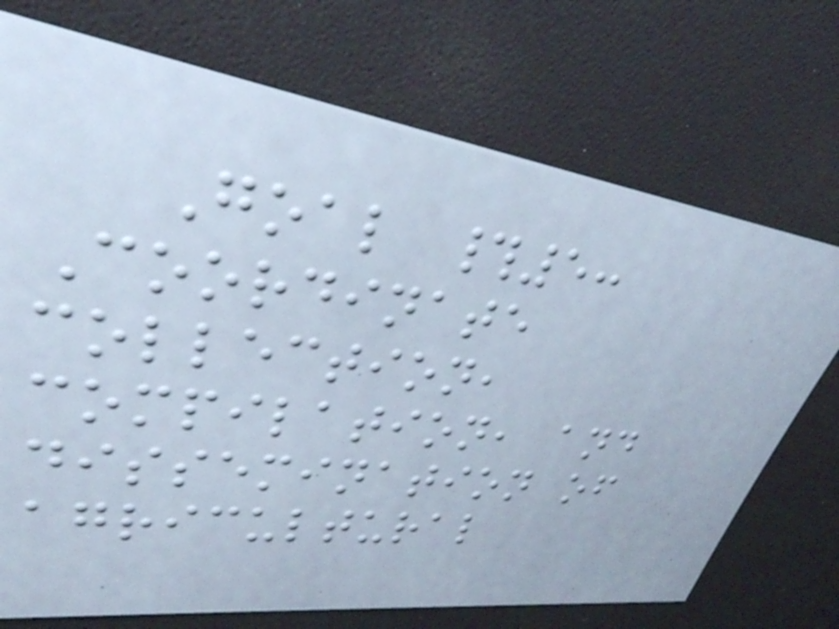Goal #5:
Coordinate
collection,
compilation, and
dissemination of
agricultural
